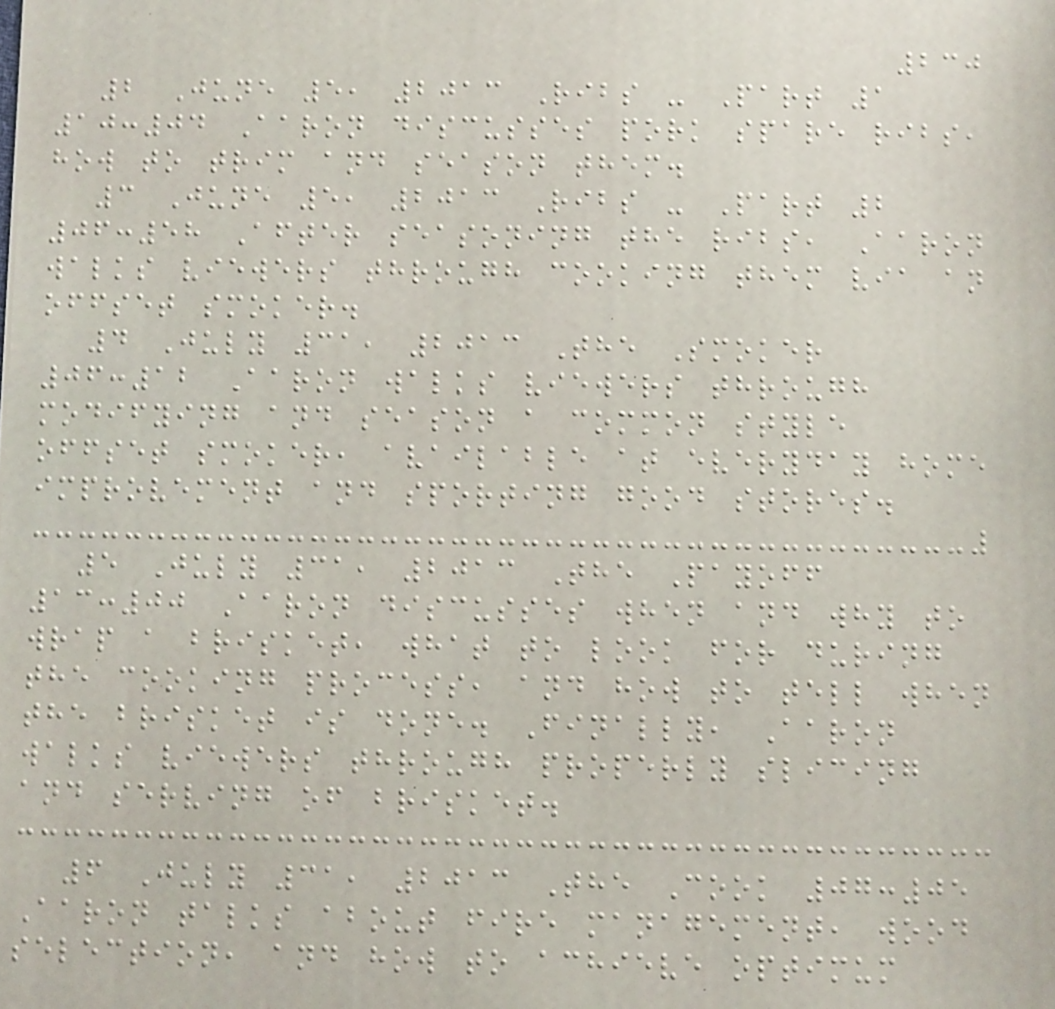230
2 June 5, 2013 Ribs - Part 1
10:04 Aaron discusses pork spare ribs,
how to trim and season them.
3 June 5, 2013 Ribs - Part 2
06:58 After seasoning the ribs, Aaron
walks viewers through cooking them via an
offset smoker.
4 July 31, 2013 The Smoker
06:12 Aaron walks viewers through
modifying and season a common style
offset smoker, available at everyday home
improvement and sporting good stores.
5 July 31, 2013 The Payoff
13:00 Aaron discusses when and why to
wrap a brisket, what to look for during
the cooking process, and how to tell when
the brisket is done. Finally, Aaron
walks viewers through properly slicing
and serving of brisket.
6 July 31, 2013 The Cook 07:05
Aaron talks about fire management, wood
selection, and how to achieve optimum
